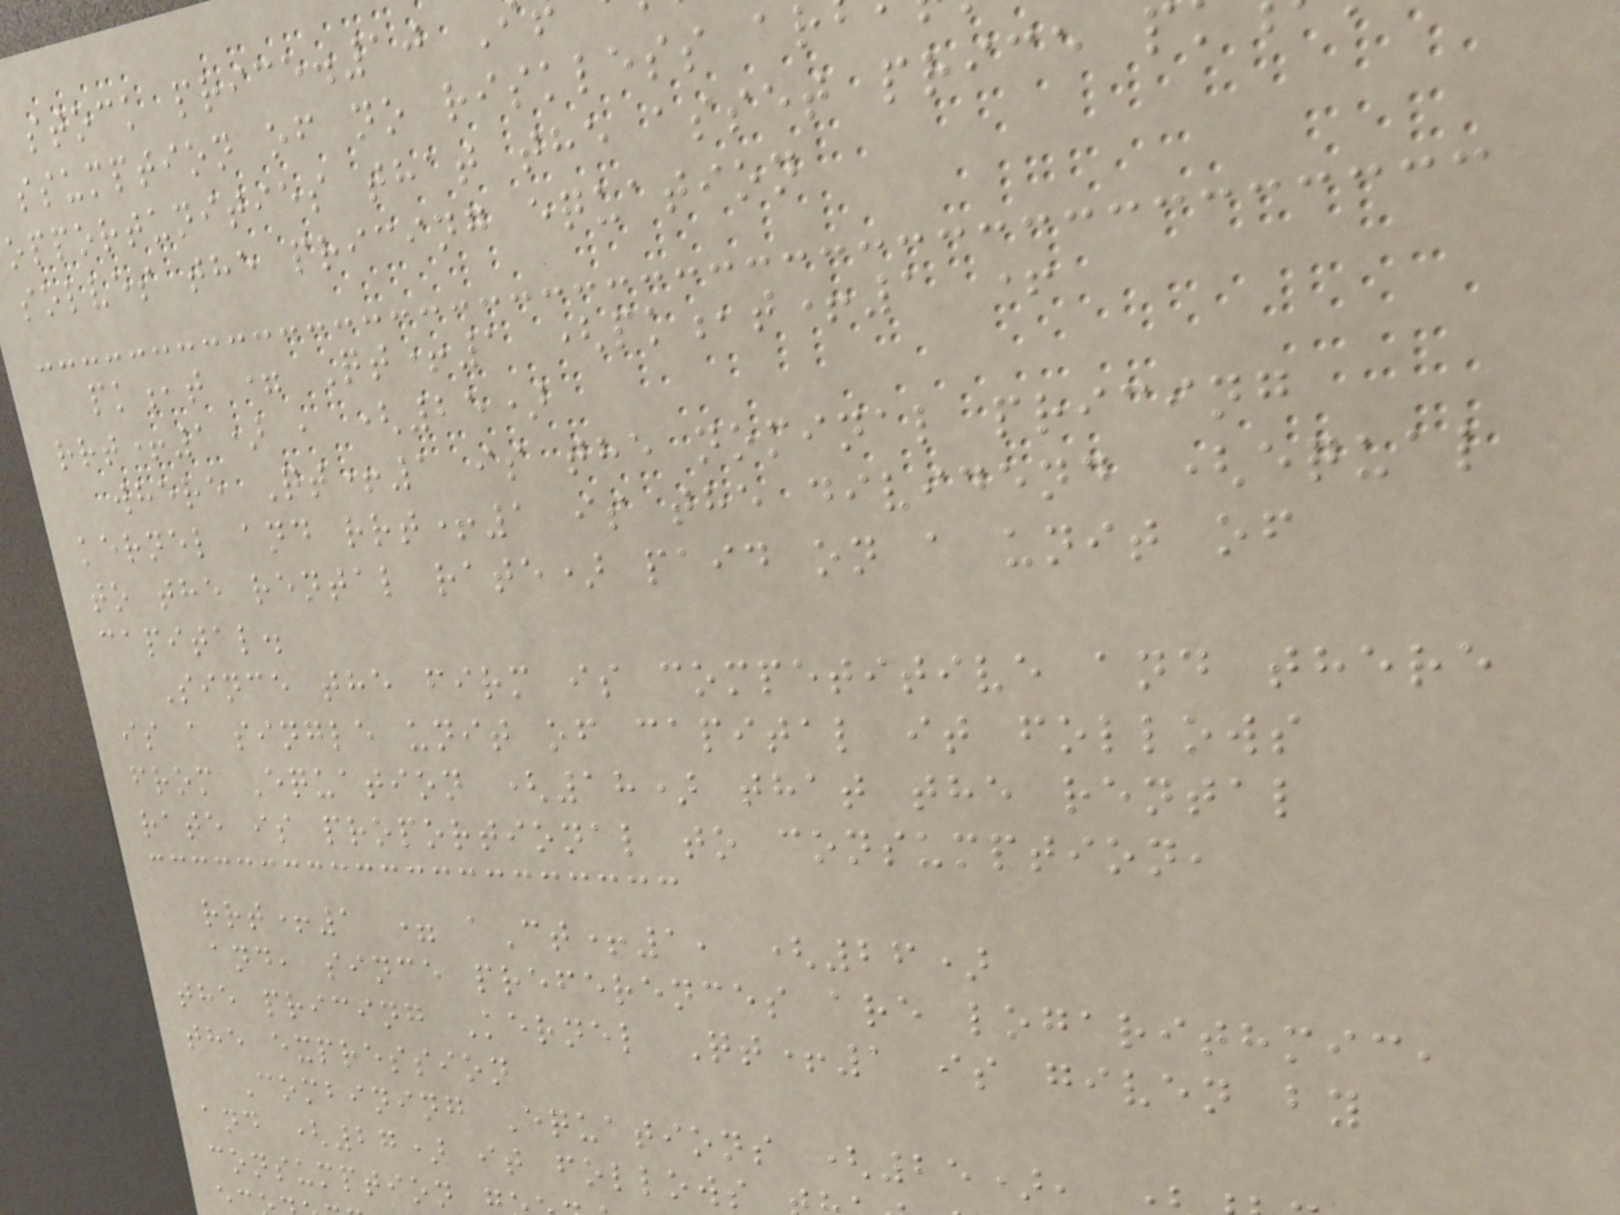stock price.10
ssumption of no riskless a
opportunities that the asset price p
solves the pricing equation
pk,t = Qt+1 (pk,t+1 +
rrt+1) , (25)
where Qt+1 is the nominal pricing
kernel and rrt+1 is the dividend (equal
to the rental rate) paid on a unit of
capital.
Since the firm is competitive and there
is a single unit of capital it follows
from Equation (18) that the rental
rate is proportional to consumption,
rrt+1 = aCt+1, (26)
and, since preferences are logarithmic,
the pricing Kernel Qt+1 is given by
the expression
Combining Equations (25),
and (27) it follows
consumption
